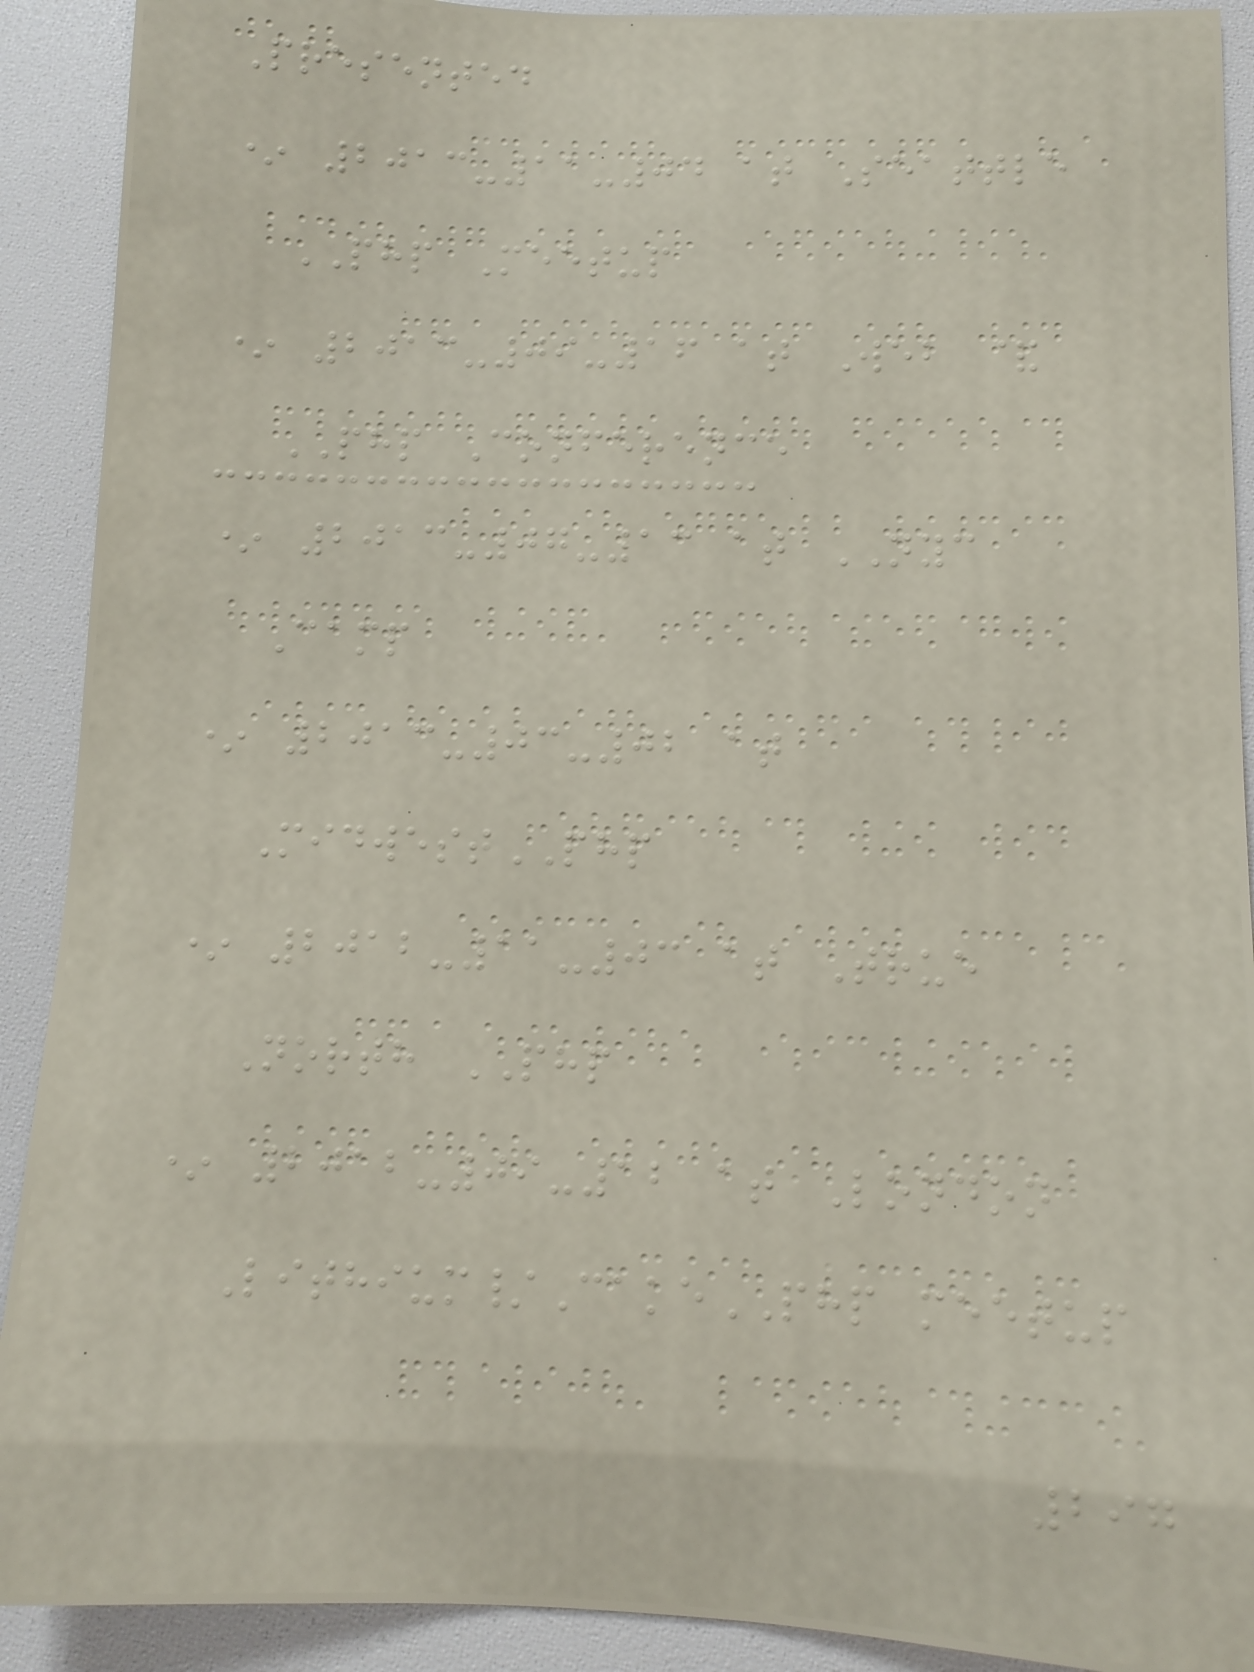Presented
* 2013-11-04 at Seattle
PHP Meetup
* 2013-09-16 at Web &
PHP Conference
* 2013-07-13 at NYC
Camp
* 2013-03-02 at
MidwestPHP
* 2012-11-03 at True
North PHP
* 2012-09-12 at London
Lithium/CakePHP meetup
297
